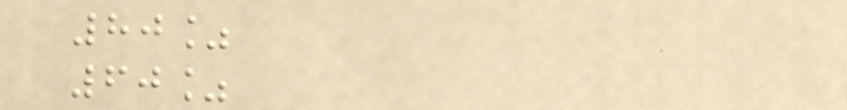80%
60%
